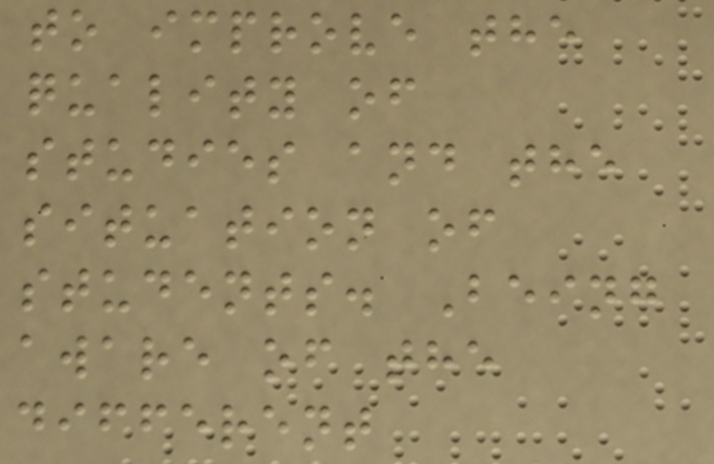to improve the
quality of
studies and the
situation of
students. Being
aware of the
different
